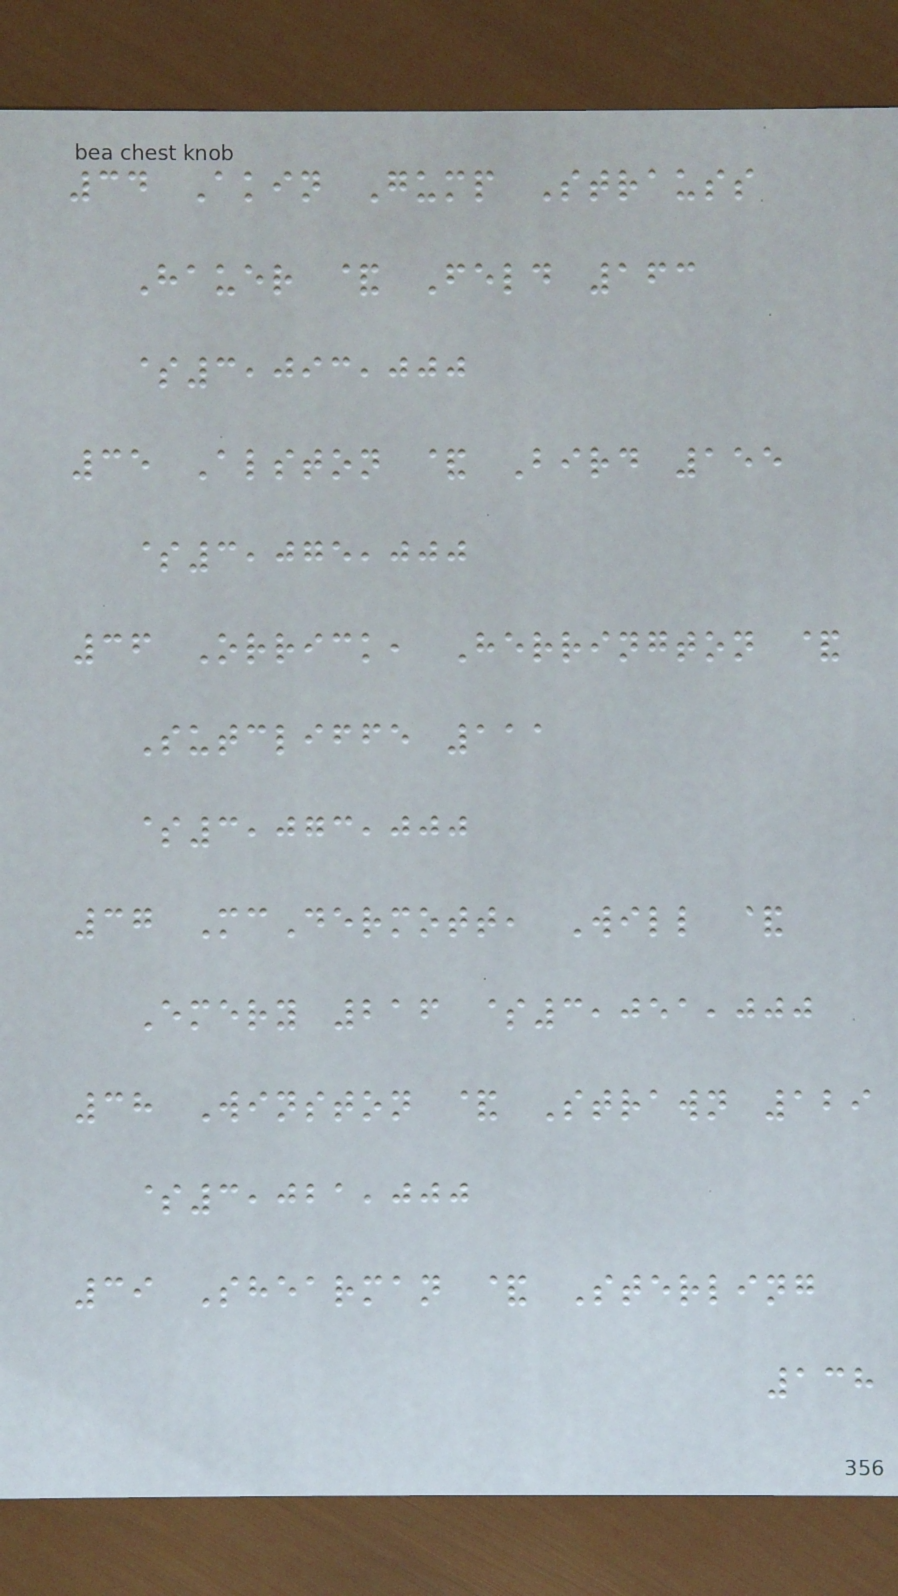34 Akin Gump Strauss
Hauer & Feld 163
$3,093,000
35 Alston & Bird 155
$3,075,000
36 Orrick, Herrington &
Sutcliffe 111
$3,073,000
37 McDermott, Will &
Emery 216 $3,051,000
38 Winston & Strawn 129
$3,021,000
39 Shearman & Sterling
138
